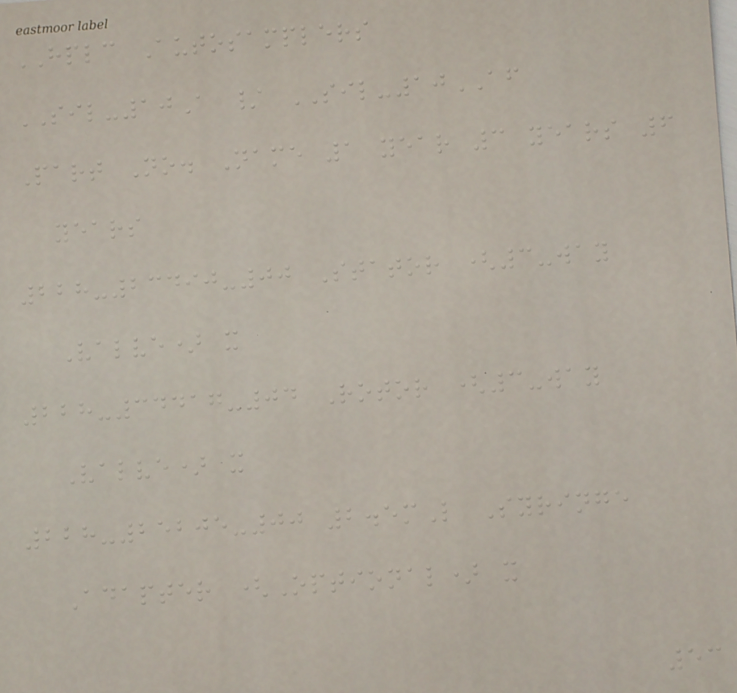HPLC Autosamplers
SIL-10A / SIL-10AF
Part No. Name 1 year 3 years 6
years
228-23490-00 Stator (3-way
Valve) x
228-34417-04 Rotor (3-way
Valve) x
228-25205-00 2.5mL Syringe
Adapter (Optional) x
53
